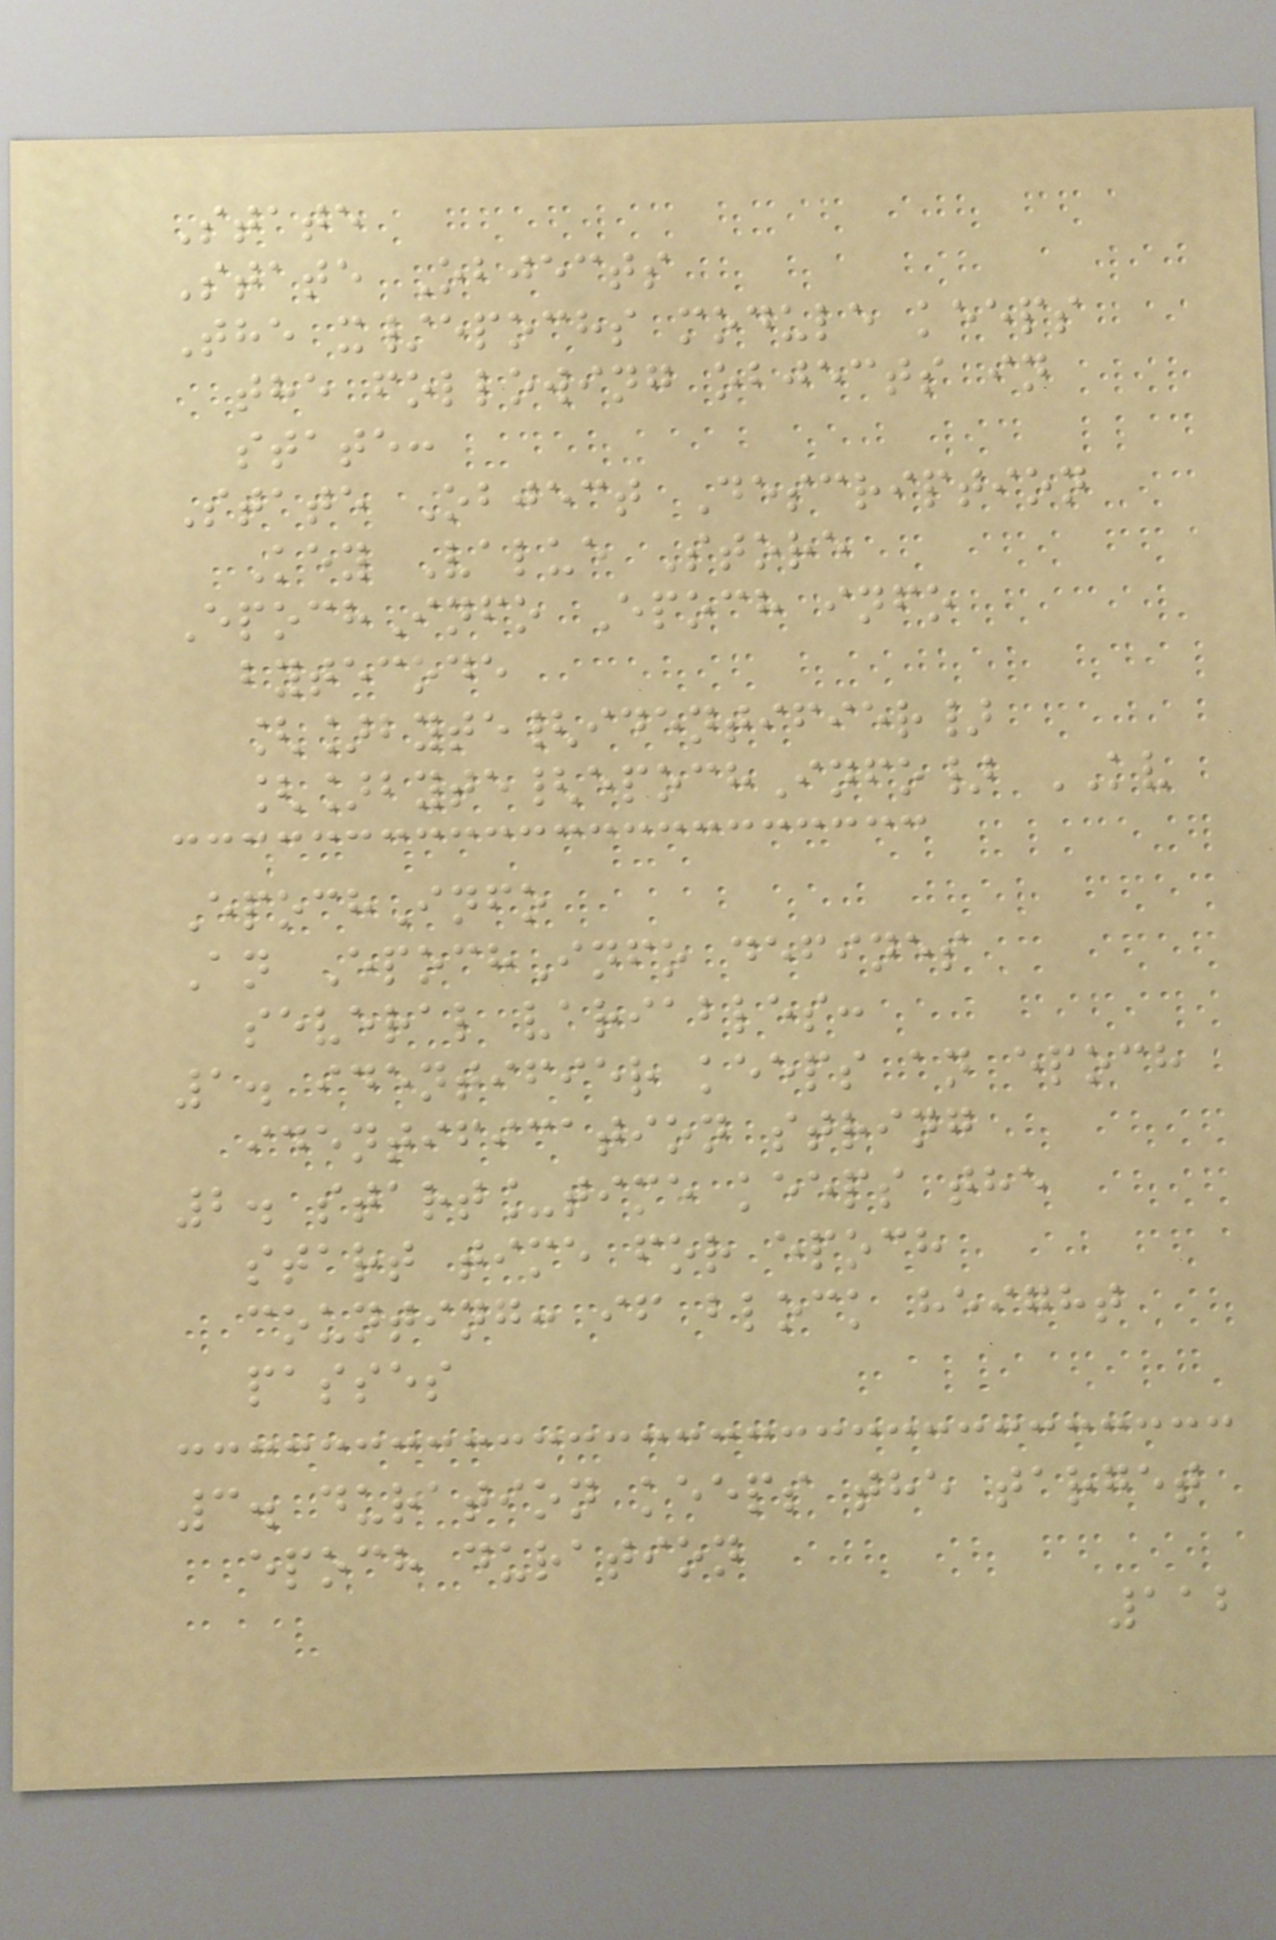State
State Objects
The x/epochs module keeps
the following objects in
state:
State Object Description
Key Value Store
EpochInfo Epoch info
bytecode
[]byte{identifier}
[]byte{epochInfo} KV
EpochInfo
An EpochInfo defines
several variables:
1. identifier keeps an epoch
identification string
2. start_time keeps the
start time for epoch
counting: if block height
passes
3. duration keeps the target
epoch duration
112
